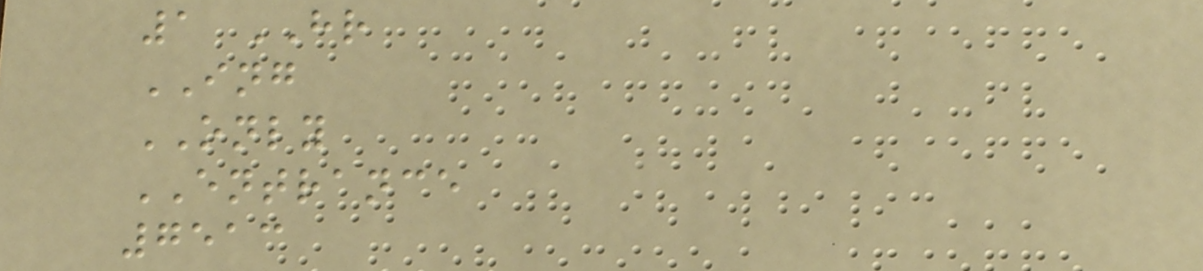1 HR
ING
ONLY
ENTRANCE
7513
